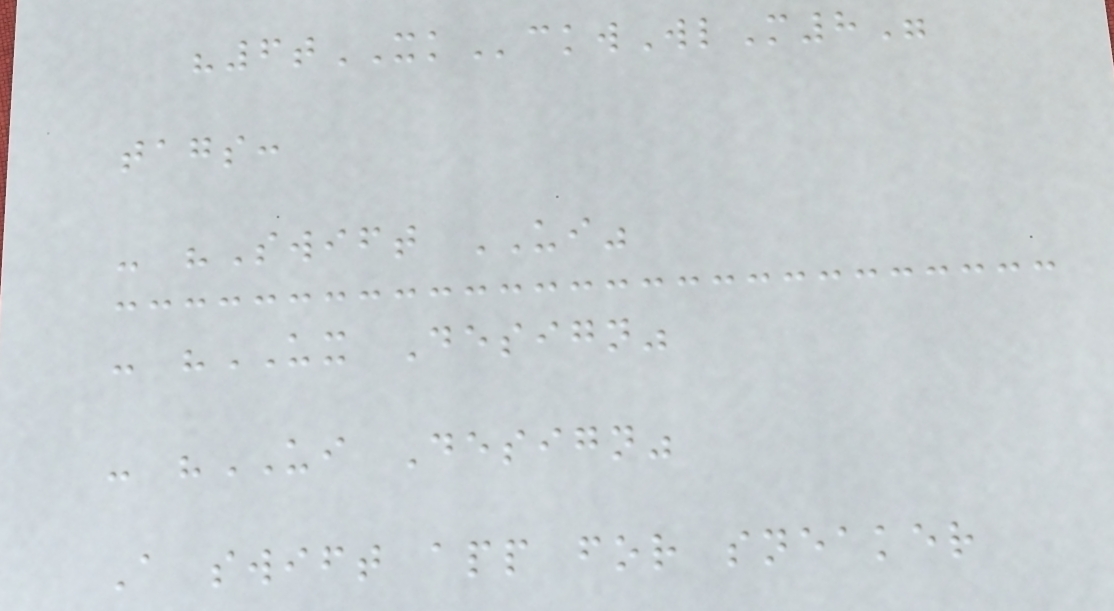"6tXKckwWlM8"
tags:
- "Swift UI"
- "UX Design"
- "UI Design"
A swift app for sneaker
